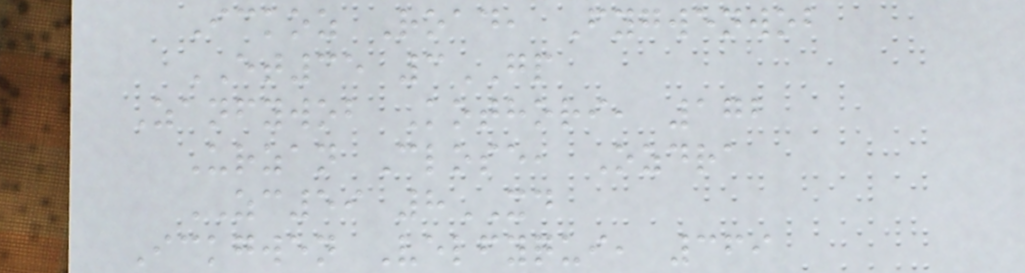Ickoz Road, Fygwenwob
ET35 3GP
Zanfywob Kothori, 172
Urzan Close, Ozdra
ZC59 8XD
Ickgwen Velfyqui, 369
